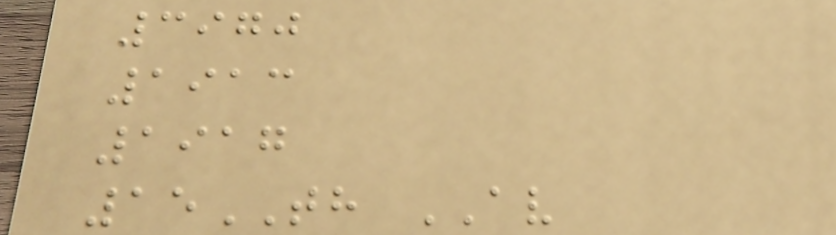3970
1913
1917
15TH AV
